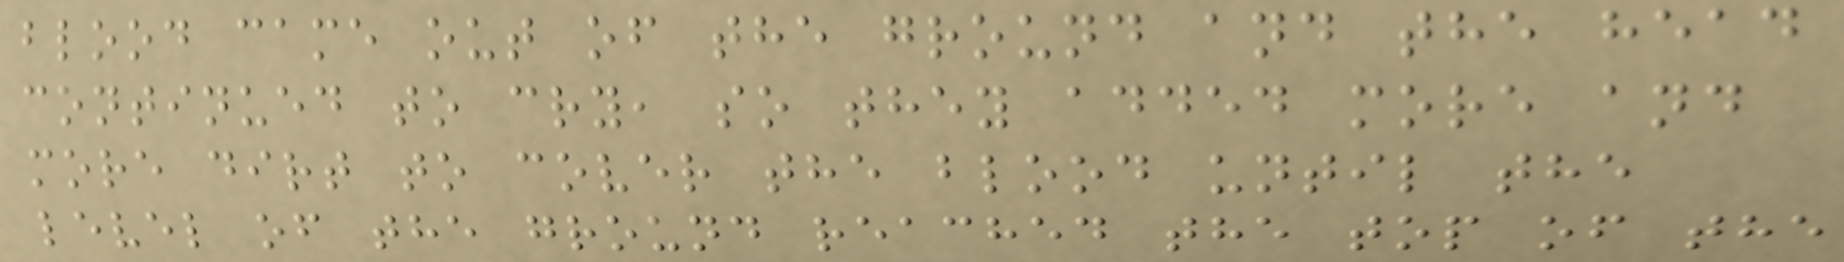blood came out of the ground and the head
continued to cry, so they added more and
more dirt to cover the blood until the
level of the ground reached the top of the
